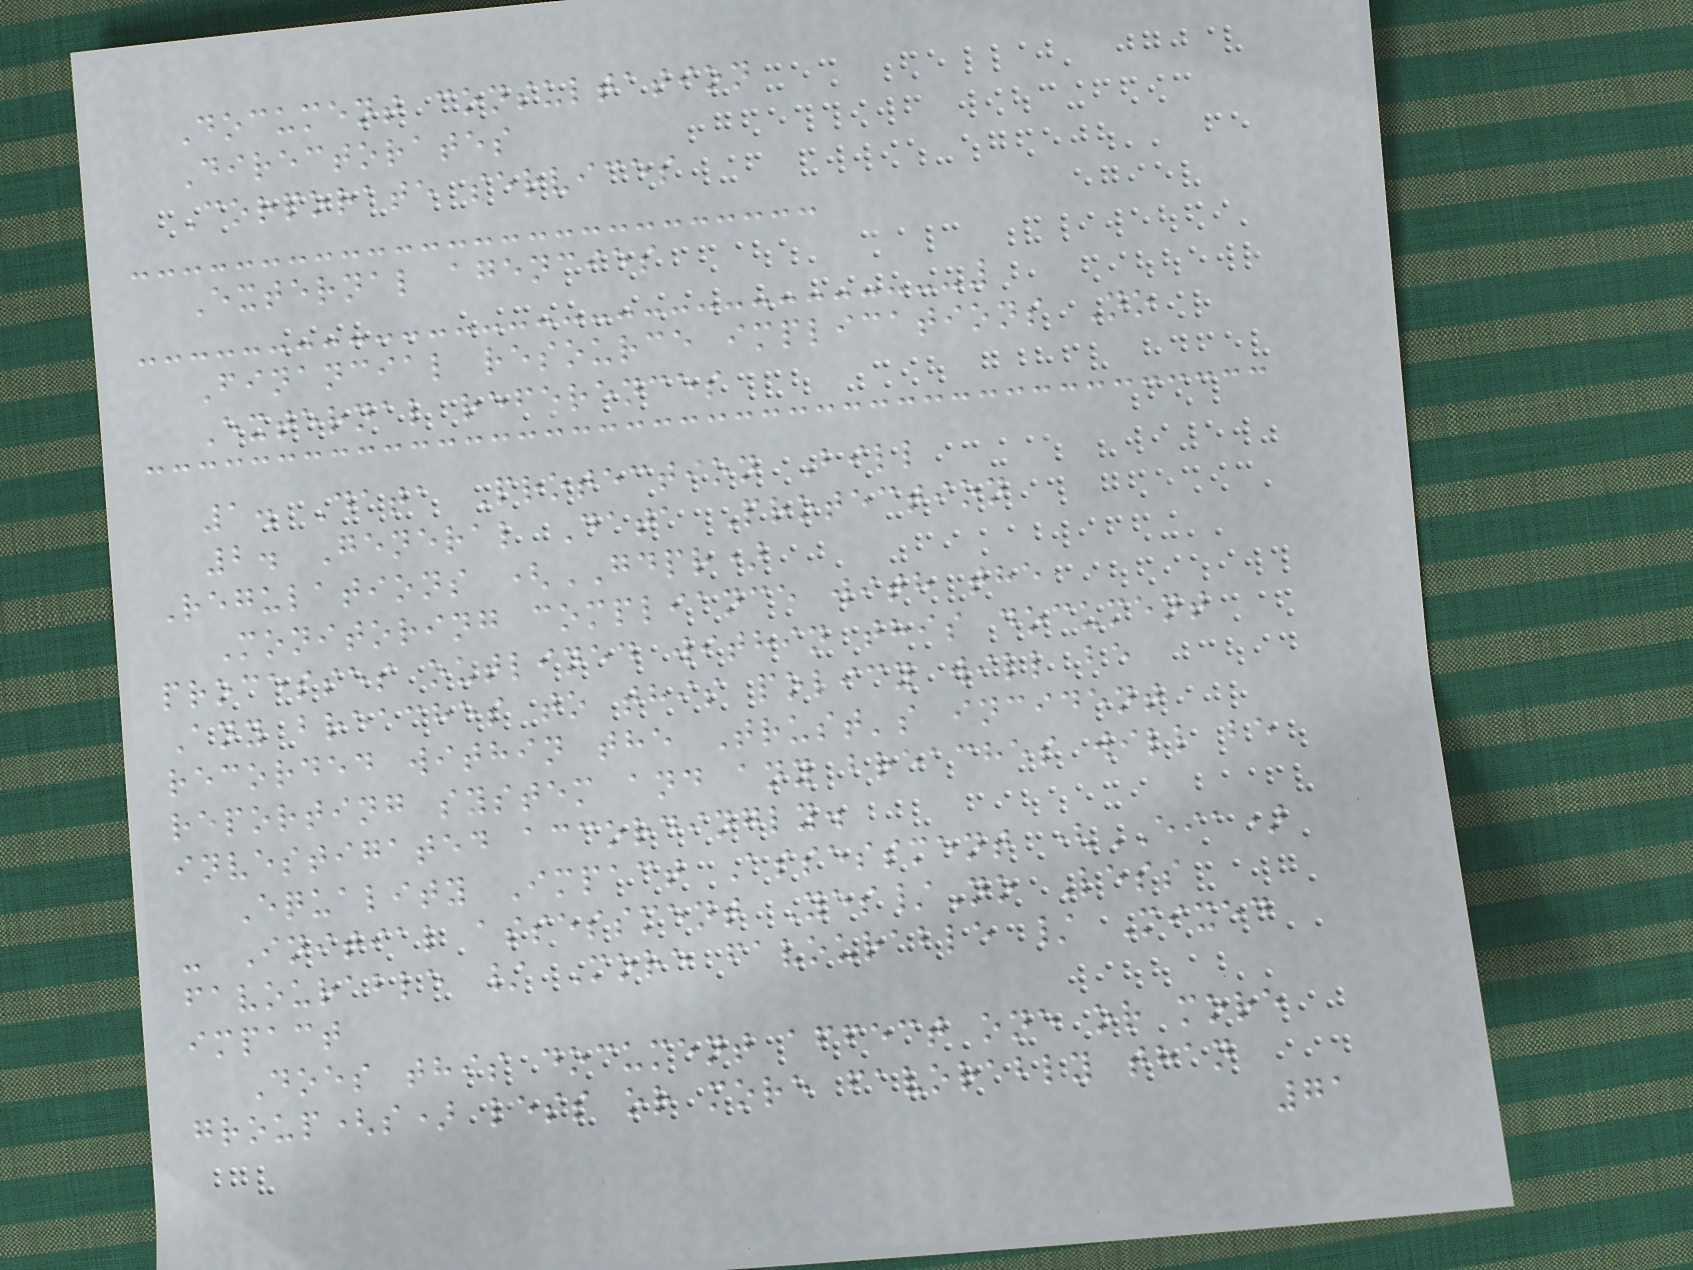Document consultation
Directorates
Corporate services
External agencies
Financial resource implications No
External references
1. Data Protection Bill
2. General Data Protection
Regulations (GDPR)
Monitoring compliance with the
processes outlined within this document
Any breaches to this policy will be
recorded within the Trust's incident
reporting system and any breaches will be
investigated accordingly.
Equality Impact Assessment (EIA)
- Initial assessment Yes/No Less
favourable / More favourable / Mixed
impact
Does this document affect one or more
group(s) less or more favorably than
71
